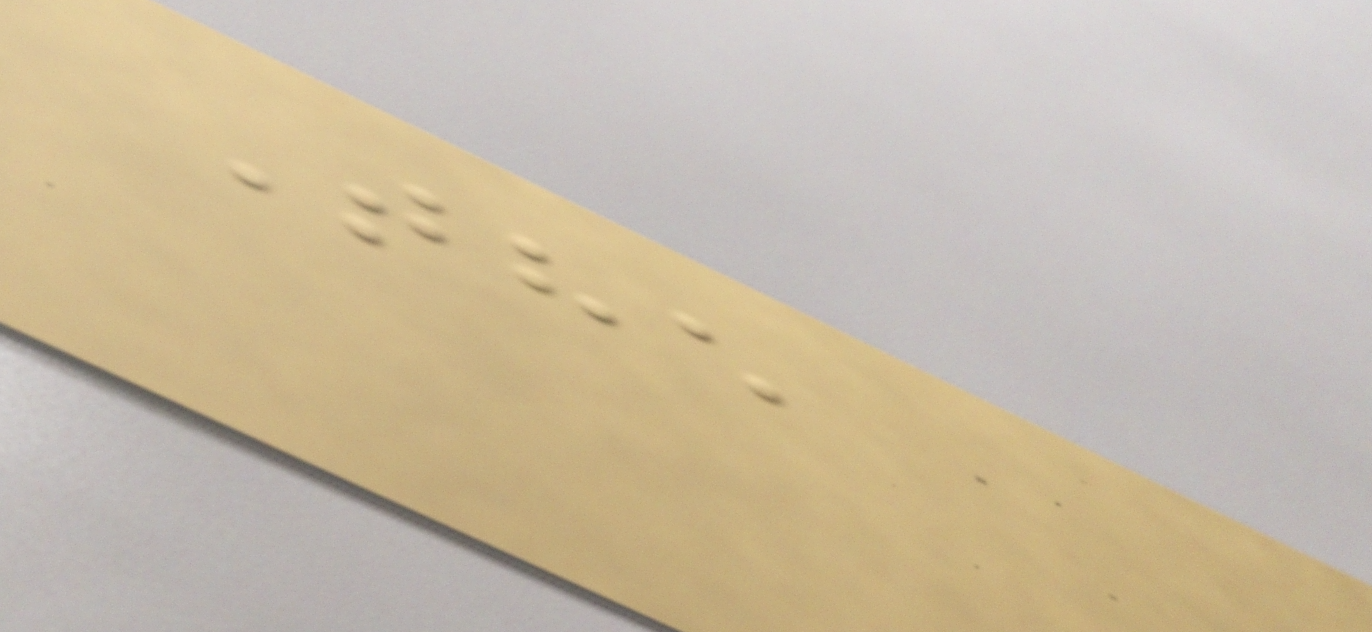The
